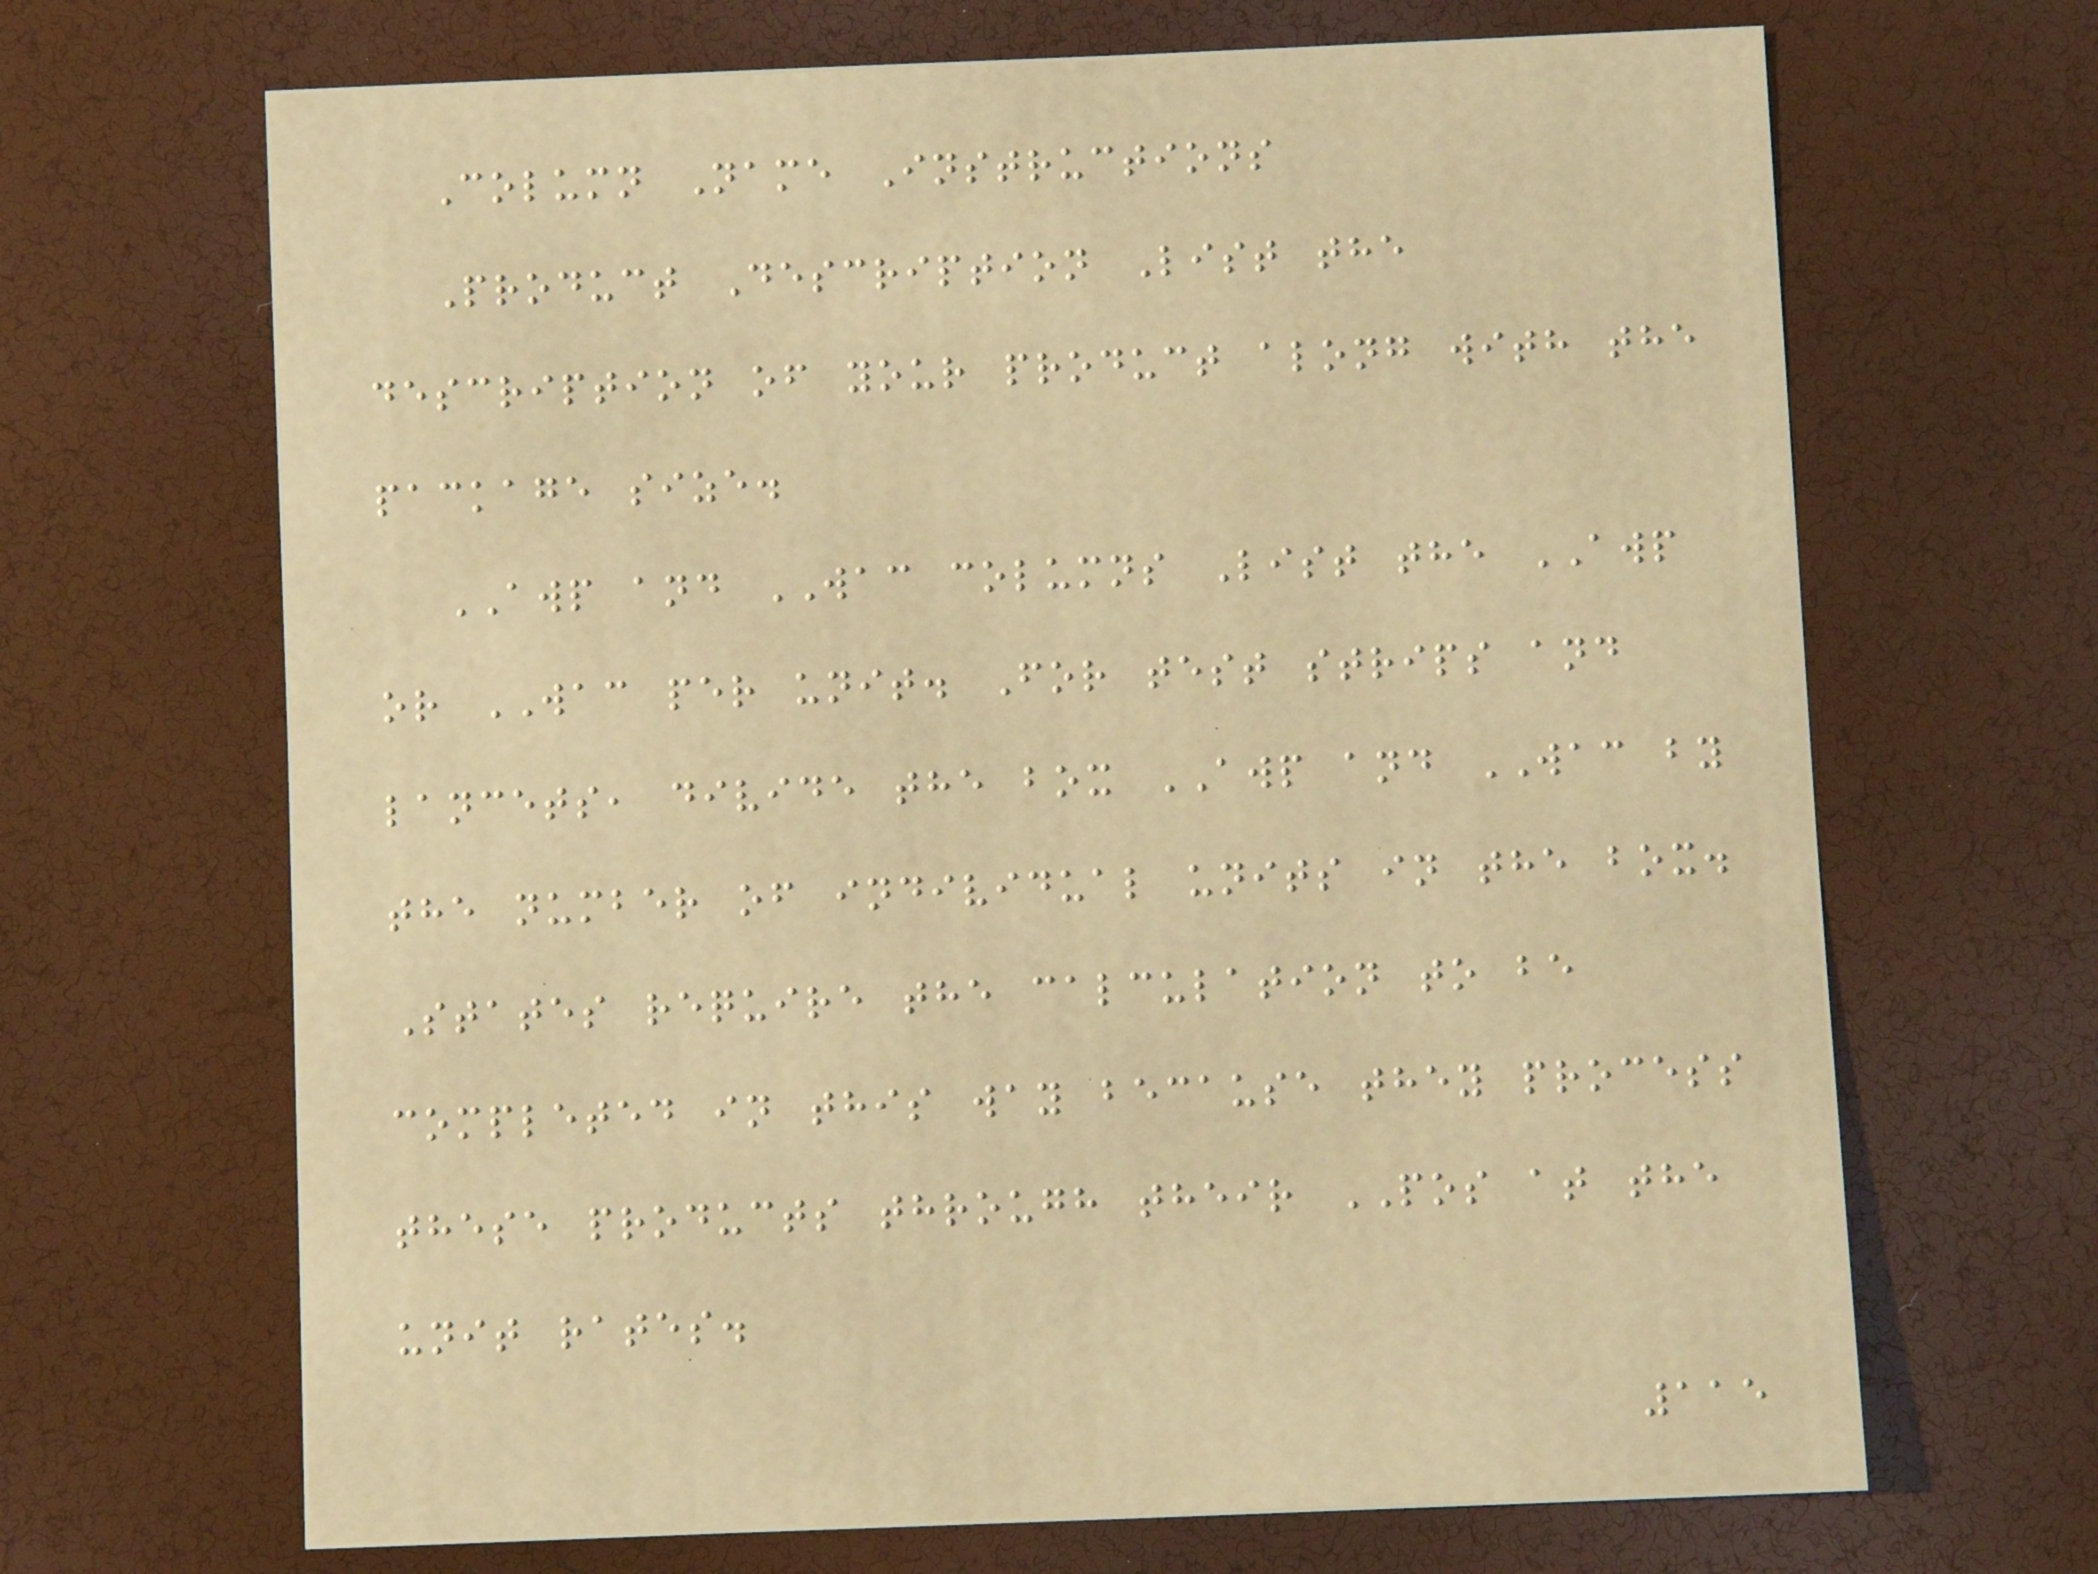Column Name Instructions
Product Description List the
description of your product along with the
package size.
AWP and WAC columns List the AWP
or WAC per unit. For test strips and
lancets, divide the box AWP and WAC by
the number of individual units in the box.
States require the calculation to be
completed in this way because they process
these products through their POS at the
unit rates.
115
